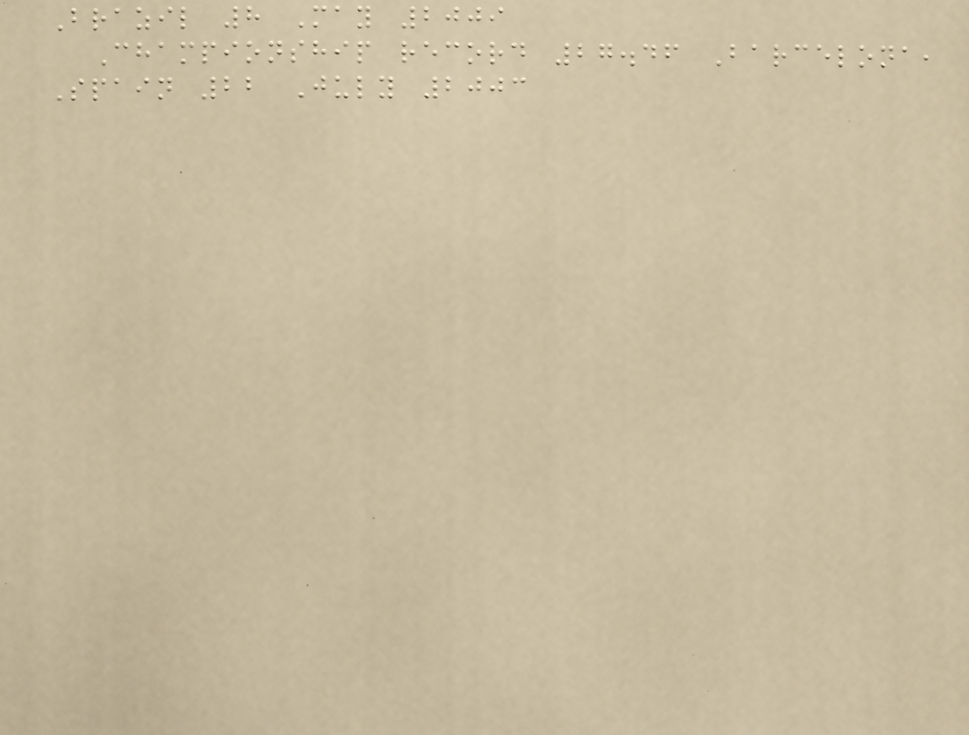Brazil 8 May 2009
Championship record 27.46 Barcelona,
Spain 22 July 2003
